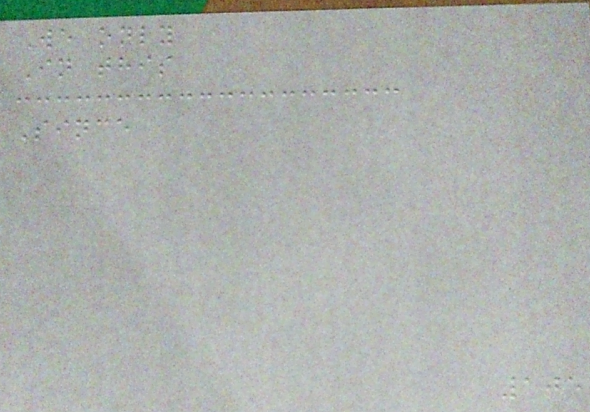We only
In this
Since
105
